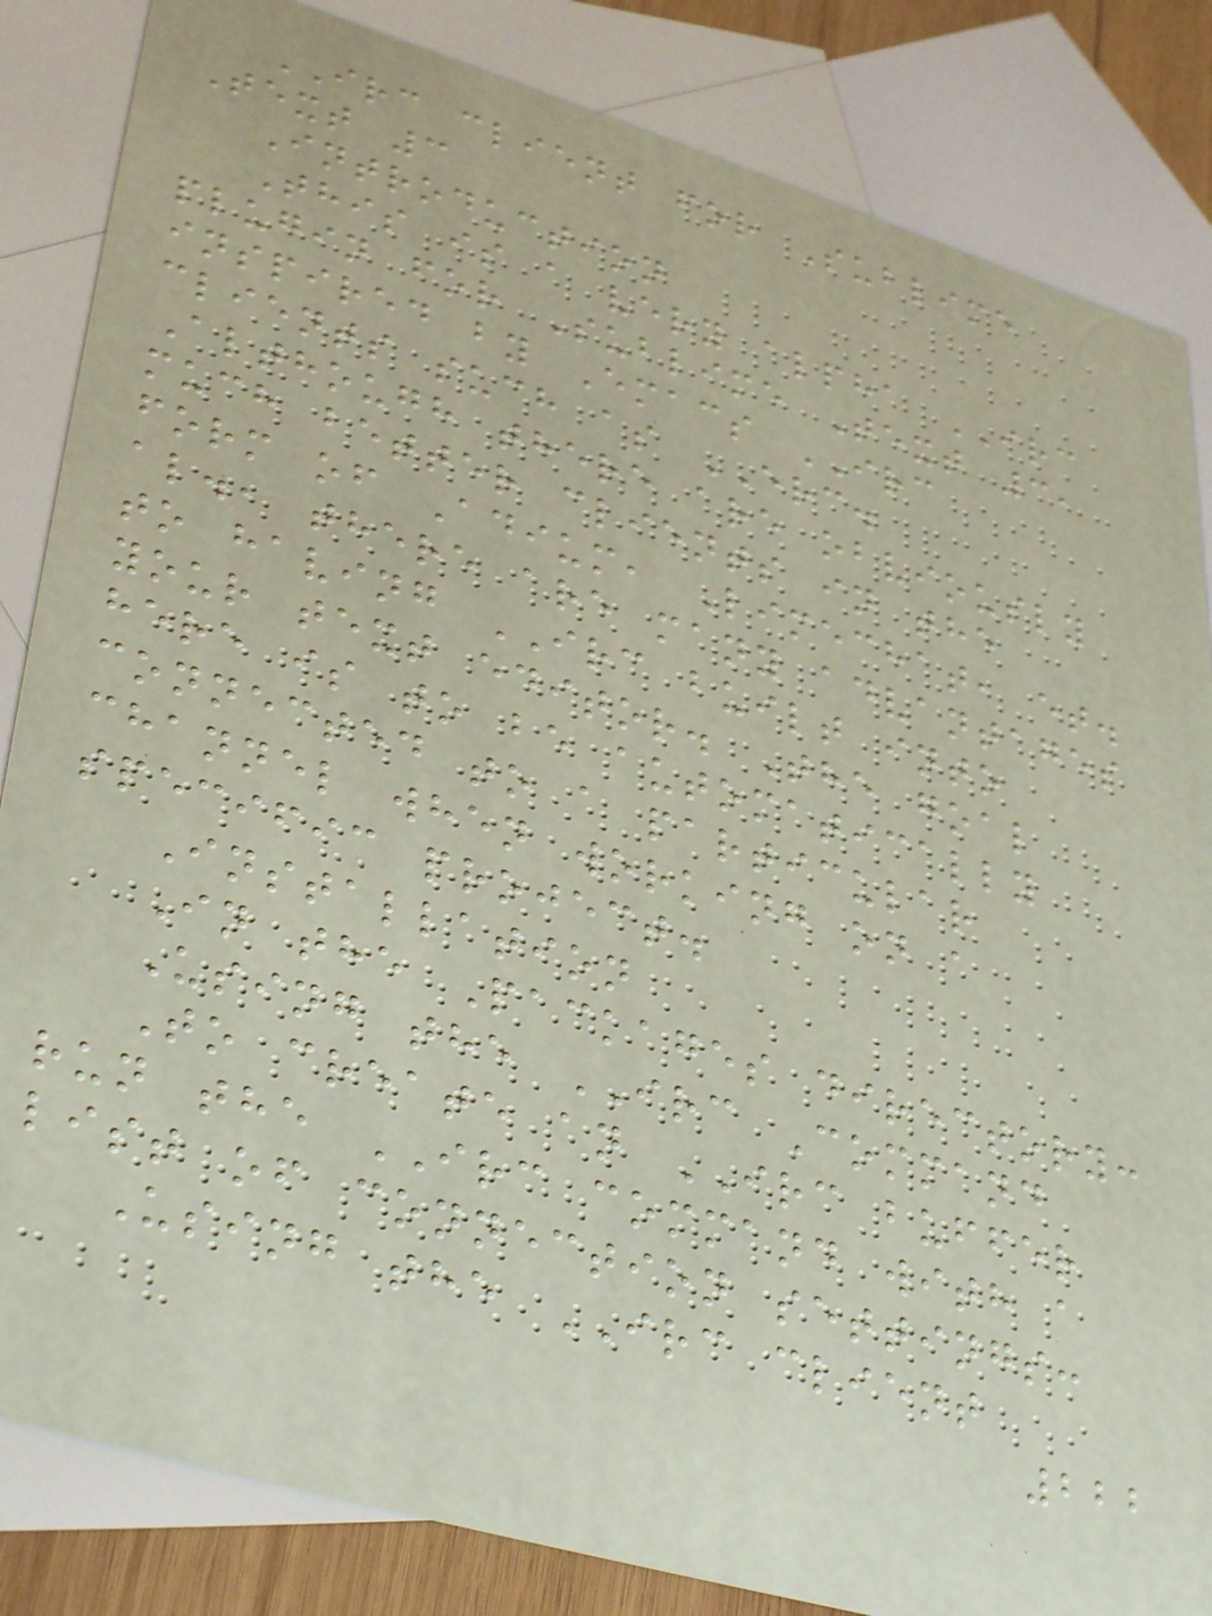IRC client for Sublime
Text 3
Introduction
This is a very alpha IRC
plugin for Sublime Text 3,
inspired by Emacs IRC
clients such as ERC.
Although there are obviously
much better clients in the
form of Adium, Limechat, et.
al., there are many advantages
to having IRC built into
your text editor. The goal
here is to be automatically
connected to a particular
channel when working on a
specific project.
Installation
In the Packages directory:
Using the IRC Command
To create an IRC buffer
run the IRC command with a
list of connection settings:
Using the IRC client
222
